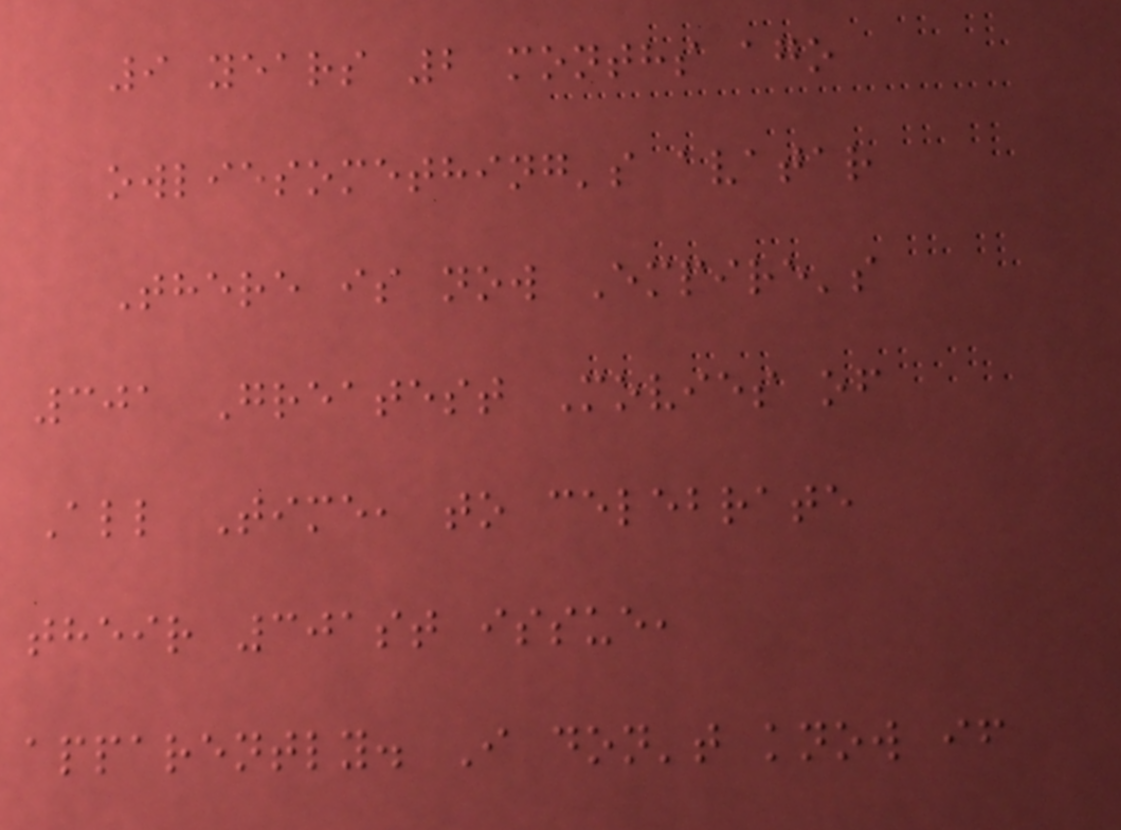9 years 2 months ago
owliesomething's avatar
There is now Empire's
301 Greatest Movies of
All Time, to celebrate
their 301st issue,
apparently. I don't know if
